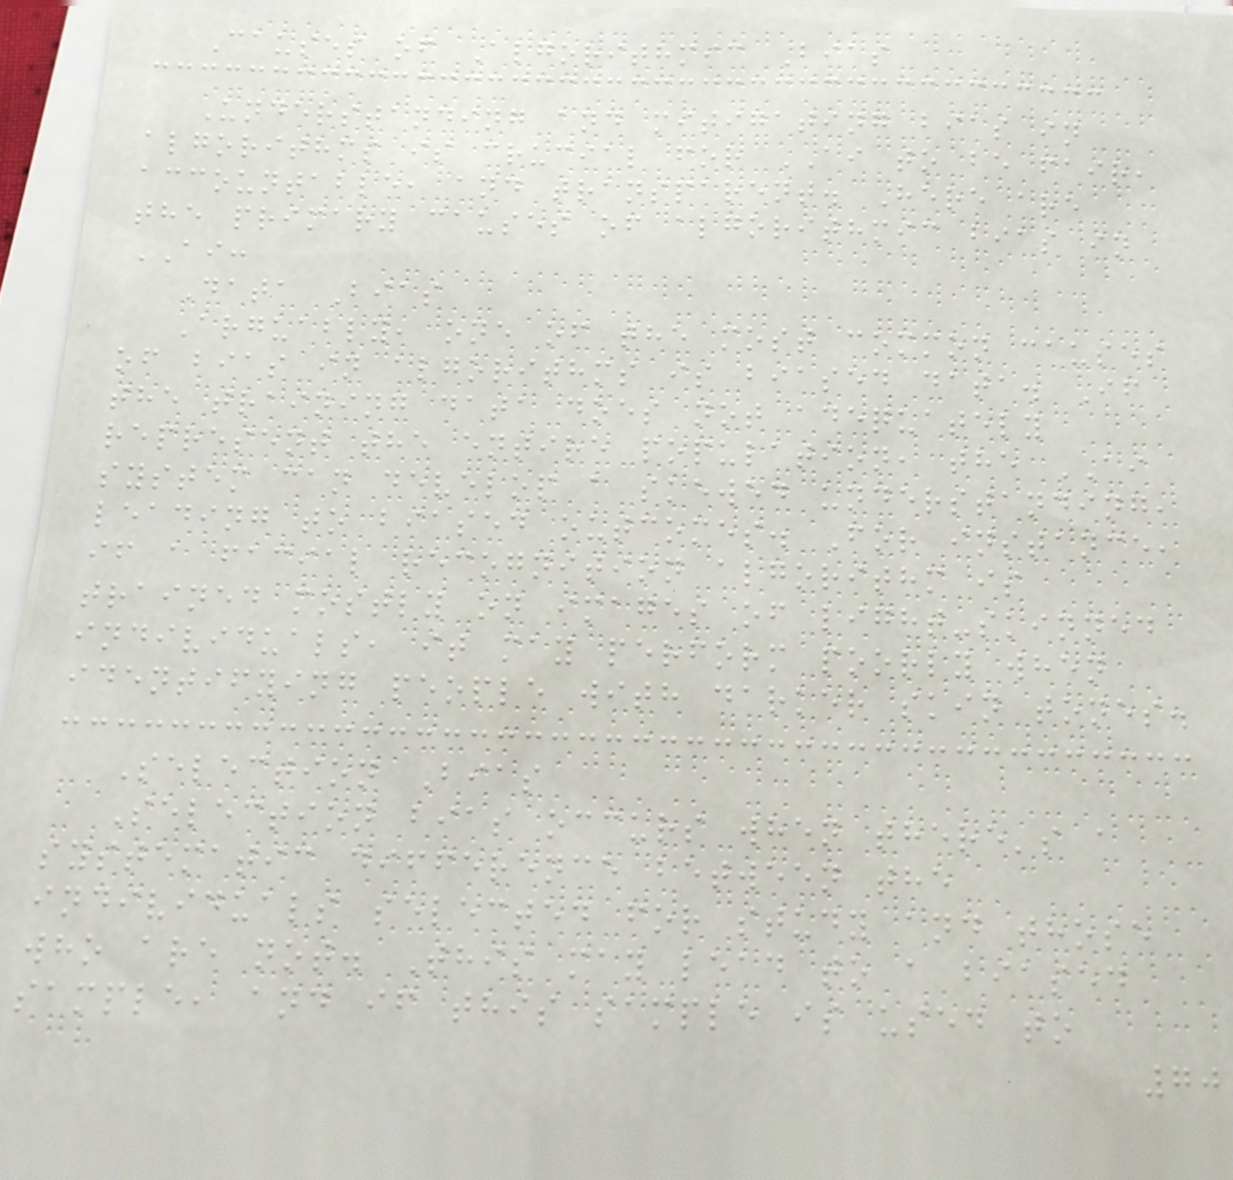Causes of Algorithmic Bias
Understanding and mitigating bias in
algorithms is crucial for AI to be fair,
accountable, and transparent. Here are
the primary causes of algorithmic bias in
AI:
Data Bias
Arguably, one of the most common causes
of bias in algorithms is biased data. If
the training data does not adequately
represent the entire population, the AI
system can develop a skewed understanding,
leading to biased outcomes. For instance,
if a facial recognition algorithm is
trained mostly on images of light-skinned
individuals, it may perform poorly when
identifying people with darker skin tones.
Selection Bias
Selection bias occurs when there's a
systematic difference between the
individuals selected for study and those
who are not. This may lead to a biased
sample, and if this sample is used to
70
